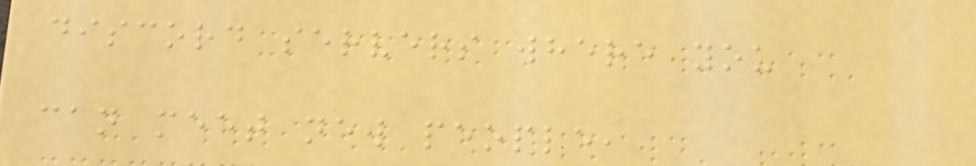discord servers where you
can meet new people,
